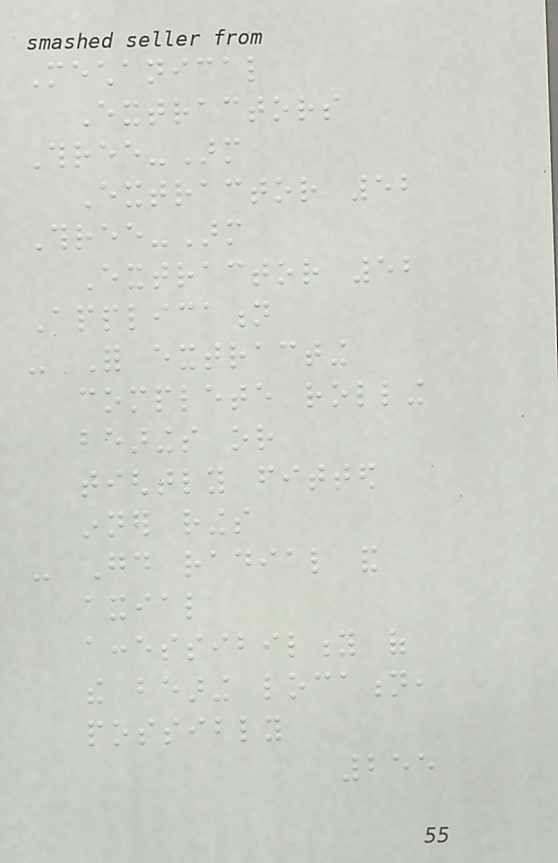Mechanical
Extractors
Three-Arm
Extractor 52
Three-Arm
Extractor 52
Application
- For extracting
complete rolling
bearings or
tightly fitted
inner rings
- Good radial and
axial
accessibility of
the bearing location,
possibly
255
